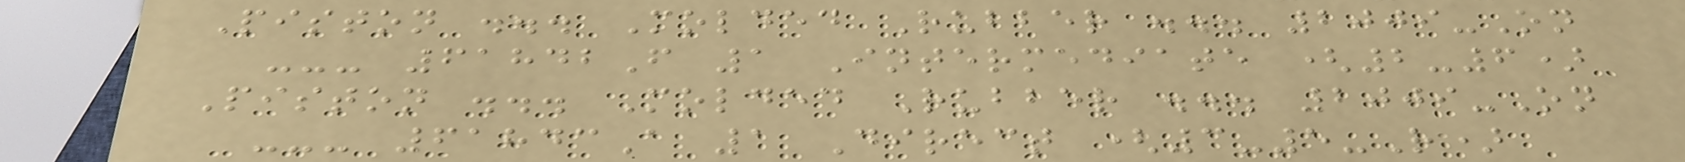Piston ... Molded Rubber ... 2009-On
--- 61842F 1 Intermediate (2-6)
Piston ... Molded Rubber ... 2009-On
--- 61843A 1 Direct (3-5-R)
